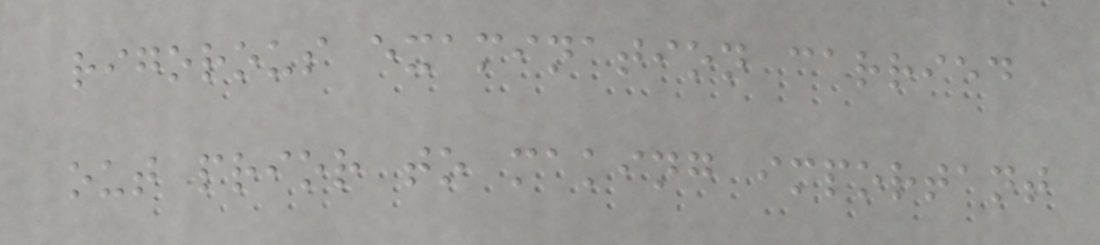rigorous examination carried
out prior to making important
